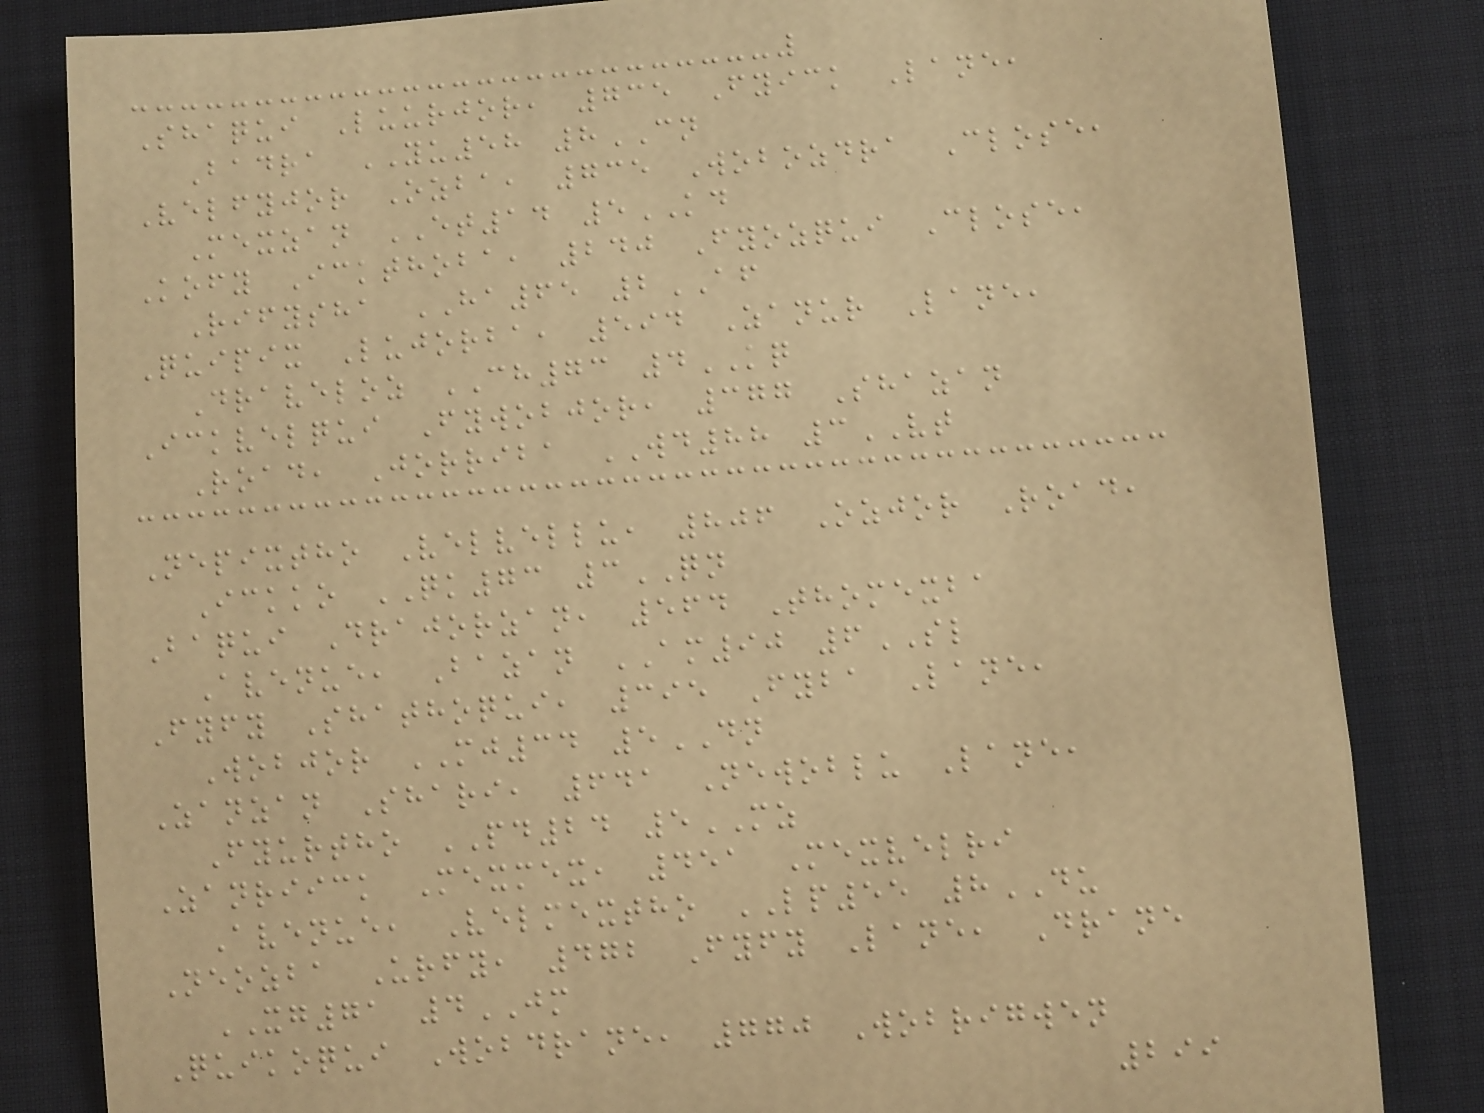Shaqui Luurjor, 735 Fyick Lane,
Badra YU58 8CN
Velfyjor Ozba, 735 Wobozdra Close,
Mexzan ET14 5KD
Kofy Ickthoba, 240 Fyozqui Close,
Rifysha HA65 2AF
Quipix Lujorba, 594 Zanur Lane,
Draveloz CH73 4KQ
Ickvelqui Fywobjor, 377 Shazan
Road, Jorriba WD88 3VT
Nepixtho Velvellu, 806 Ozjor Road,
Ickko QK73 3QN
Baqui Drajorzan, 564 Thomexba
Avenue, Bazan AM90 6SL
Fyfy Shathoqui, 395 Fyba Lane,
Wobjor MJ34 5DN
Zanzan Shari, 641 Newoblu Lane,
Fyurtho PD24 5MZ
Zanriick Mexmex, 451 Mexvelri
Avenue, Velmextho LP55 8DU
Neozba Urfy, 472 Fyfy Lane, Drane
XG71 4JM
Quikoqui Wobdrane, 770 Wobrigwen
299
